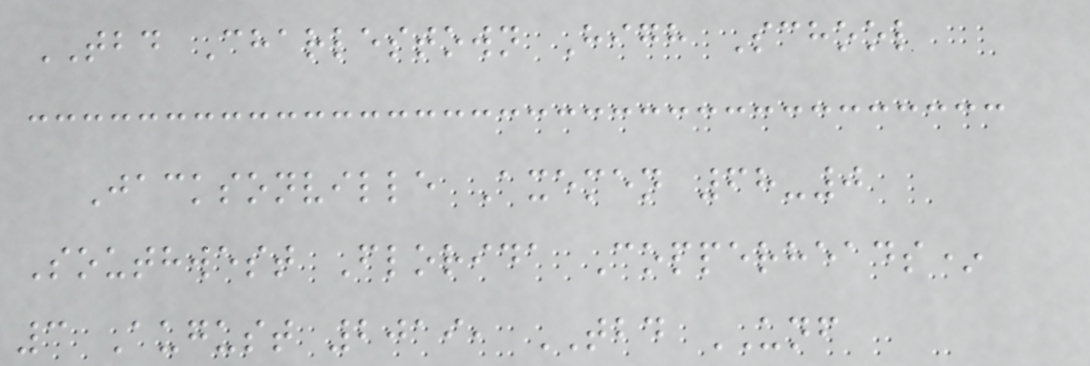TBD Charlestown High School
Jacksonville Axemen 68-0
Southwest Florida Copperheads*
3 August 2019, TBD UNF
